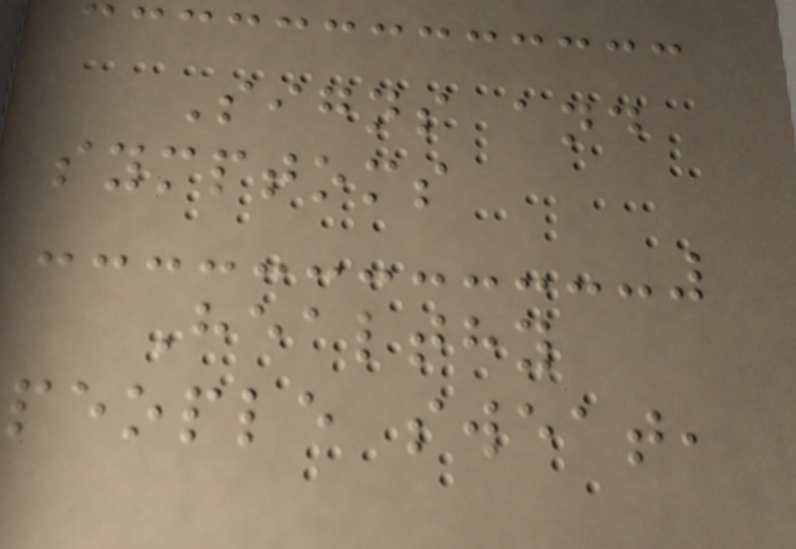Signs and
symptoms
Healthy
people sweat,
